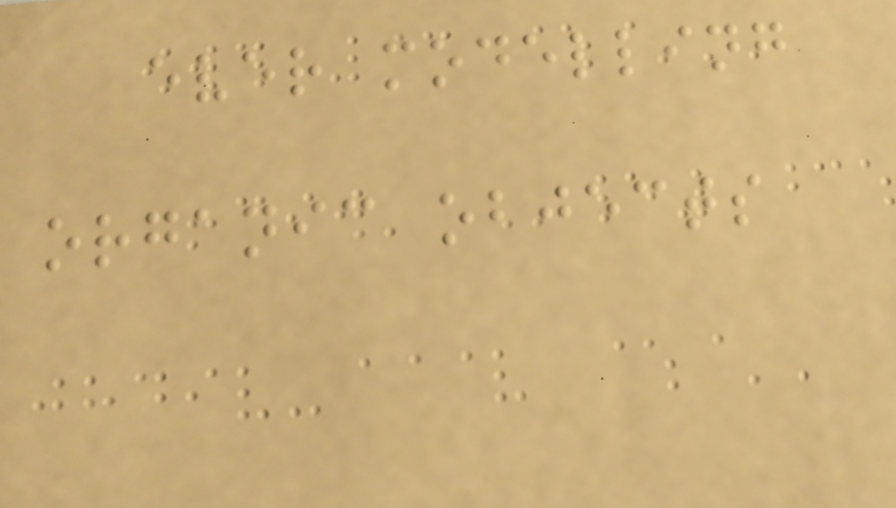ever modelling
organic objects
